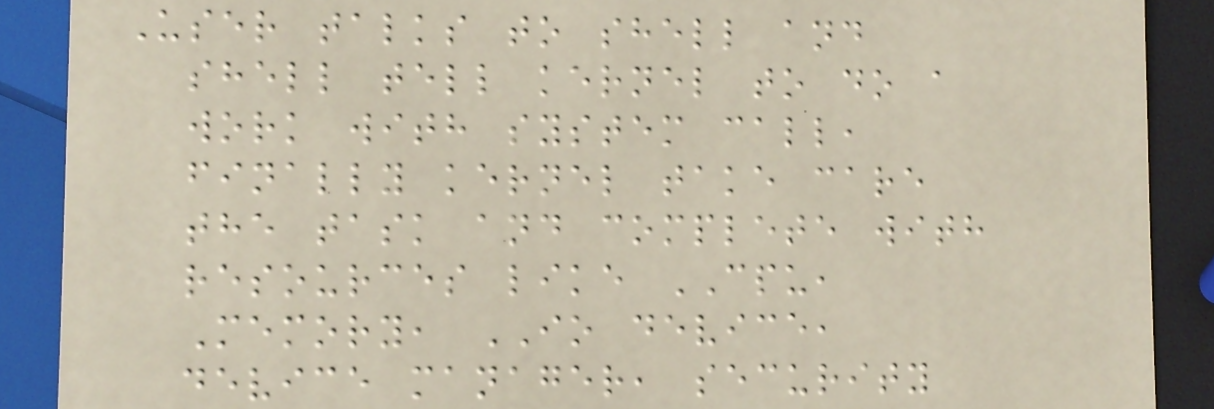User talks to shell and
shell tell kernel to do a
work with system call,
finally kernel take care
the task and complete with
resources like CPU,
Memory, IO device,
device manager, security
